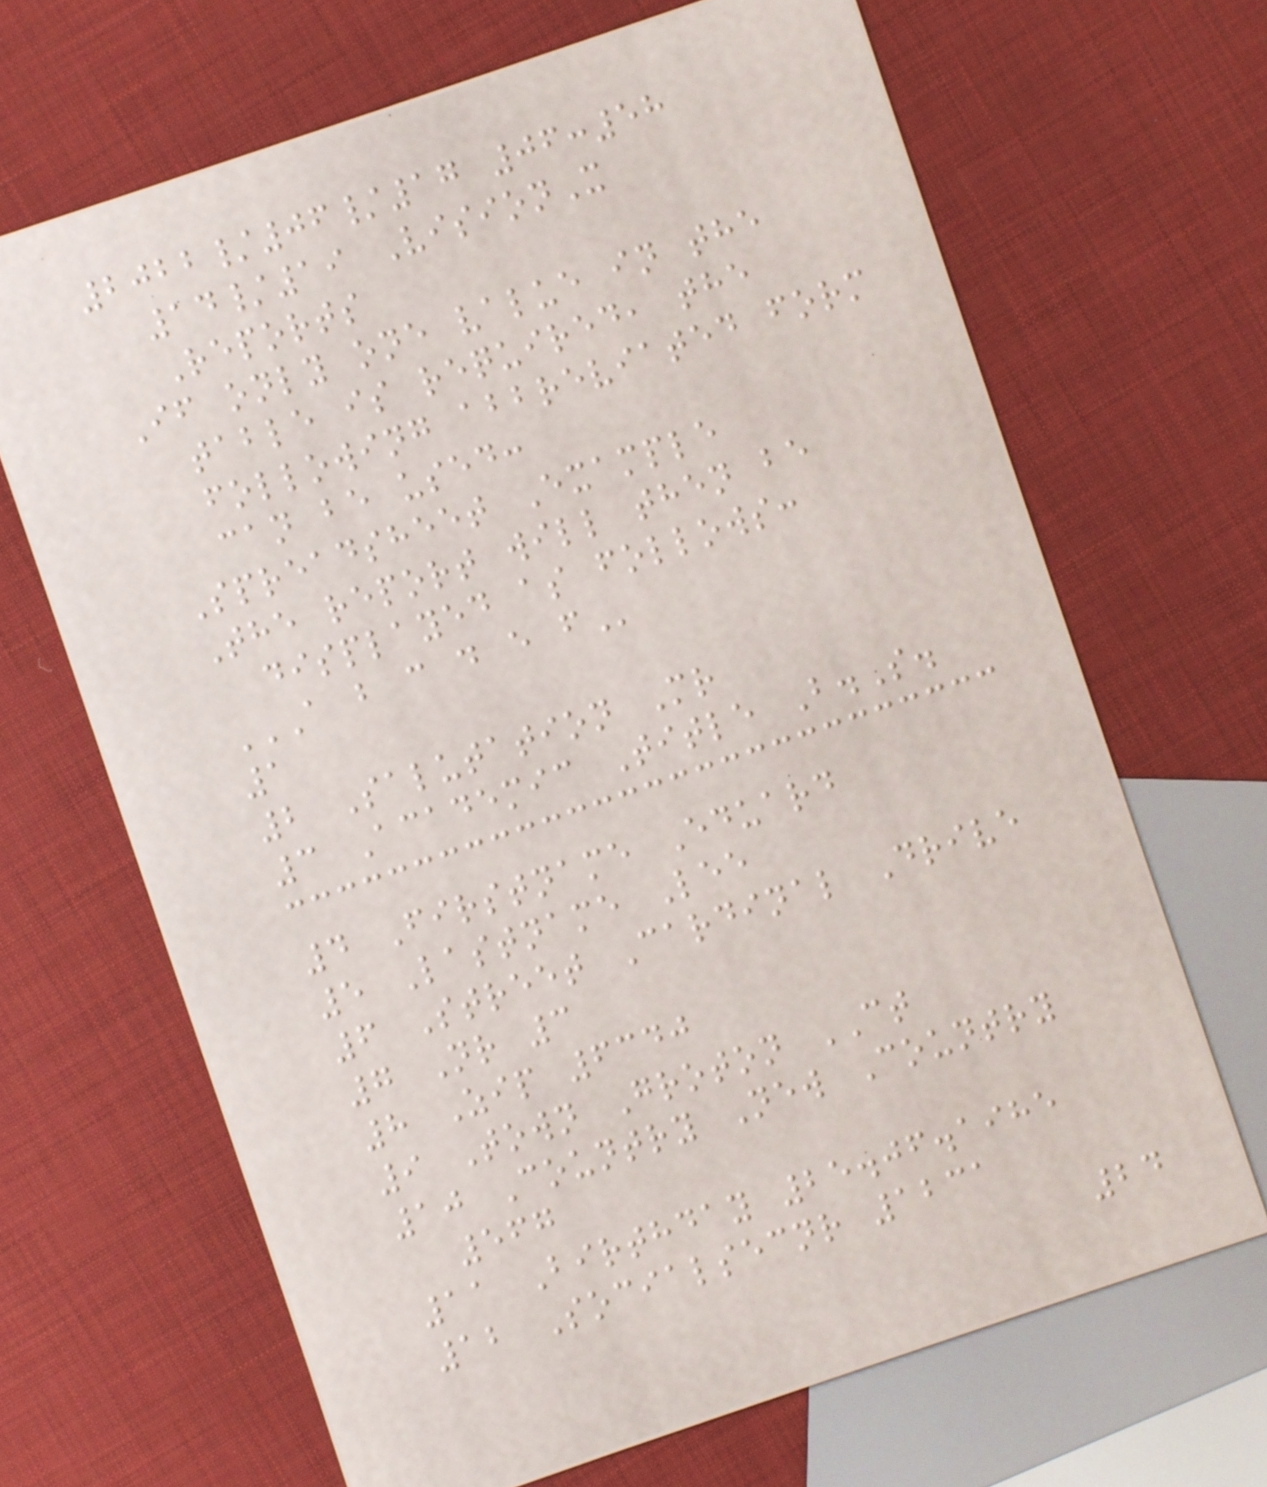2022/06/17 06:58
14/19 VisionX
Reports
If only one value in the
table is required, the
following abbreviated form
can be used:
Spreadsheet Example
The report will then be
displayed as follows:
A B C D E F
1
2 Salutation Mr
3 Academic Title B.S.
4 Firstname Eduard
5 Lastname Lee
6 Street Cardinal Drive
7 Nr 3
8 Zip 6340
9 Town Groton CT
10 Country New Country
567
11 Birthday 25.06.1985
12 Socialsecnr 1231
24
